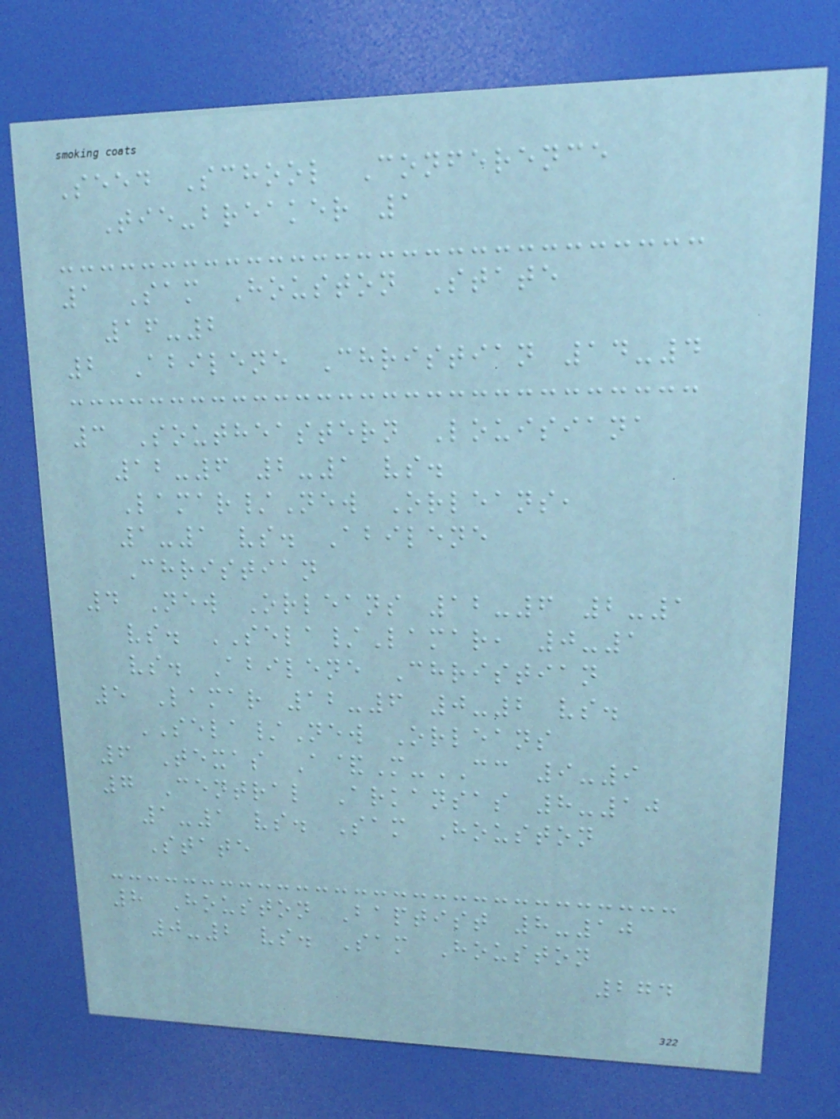Seed School Conference
Tie-breaker 1
1 Sam Houston State
16-2
2 Abilene Christian 14-4
3 Southeastern Louisiana
12-6 2-1 vs.
Lamar/New Orleans,
1-1 vs. Abilene
Christian
4 New Orleans 12-6 2-1
vs. SELA/Lamar, 0-1
vs. Abilene Christian
5 Lamar 12-6 0-2 vs.
SELA/New Orleans
6 Texas A&M-CC 9-9
7 Central Arkansas 8-10
1-1 vs. Sam Houston
State
8 Houston Baptist 8-10
0-2 vs. Sam Houston
274
